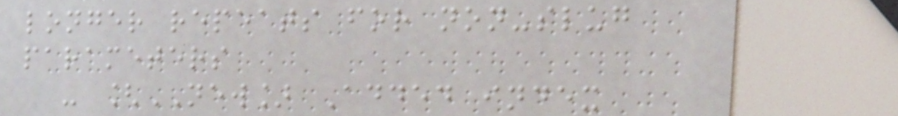longer repeats for non-slug
parameters
- [NEW] Added index
